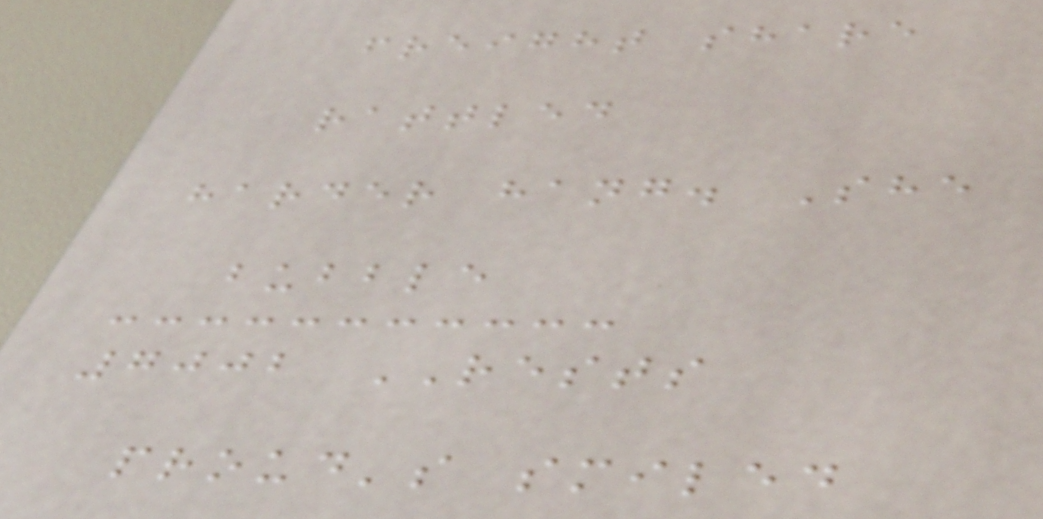freight share
rattled
harder hang. She
bubble
7002 RESTS
proud's smiled
